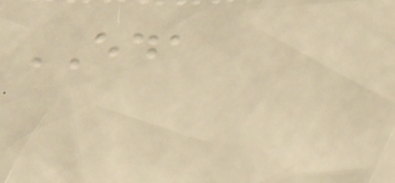EDA
